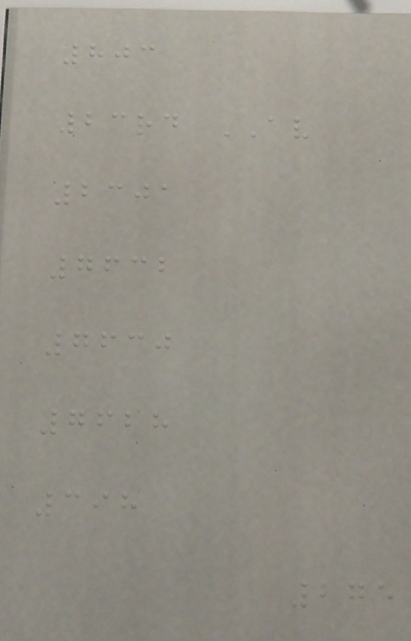803
23rd AV
2301
7632
7630
7628
398
275
